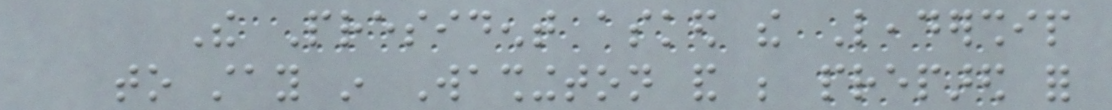The President asked the Leadership
to stay in Washington and be prepared for
